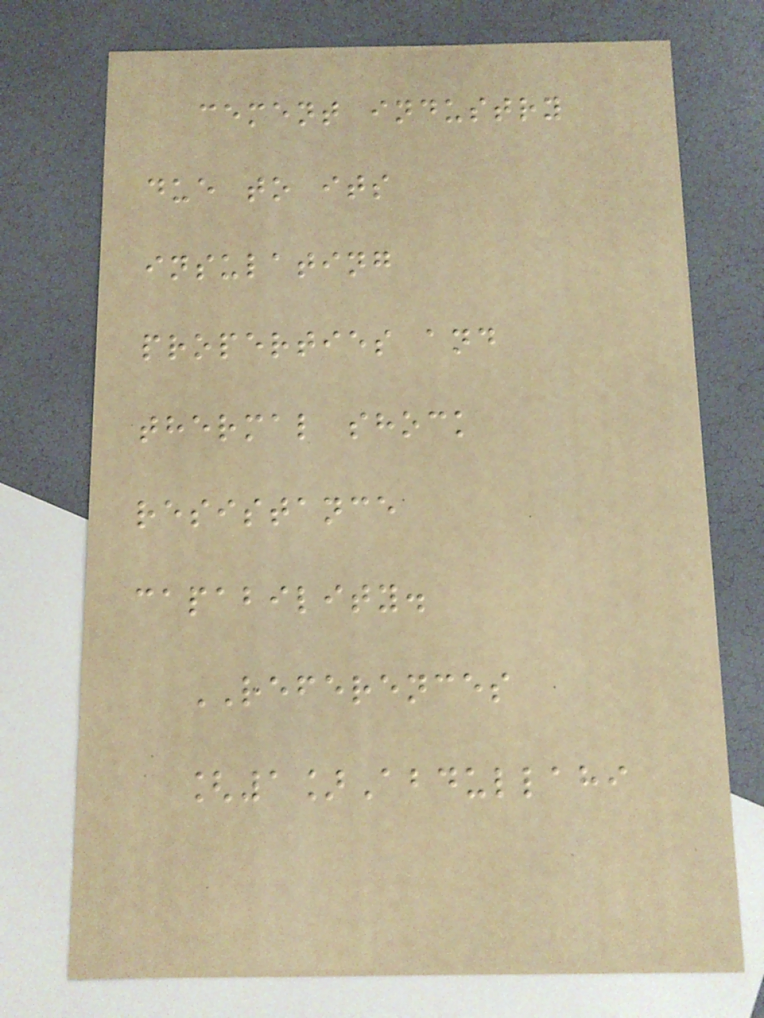cement industry
due to its
insulating
properties and
thermal shock
resistance
capability.
REFERENCES
[1]Abdullahi
